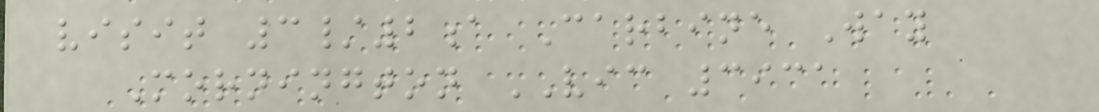visit 3/2a Carbine Way
Mornington VIC 3931
